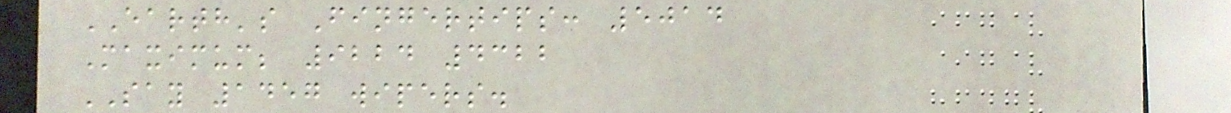EARTH's Fingertips: 5014
Maximum; 9224 4322
SAY 1457 wipers.
